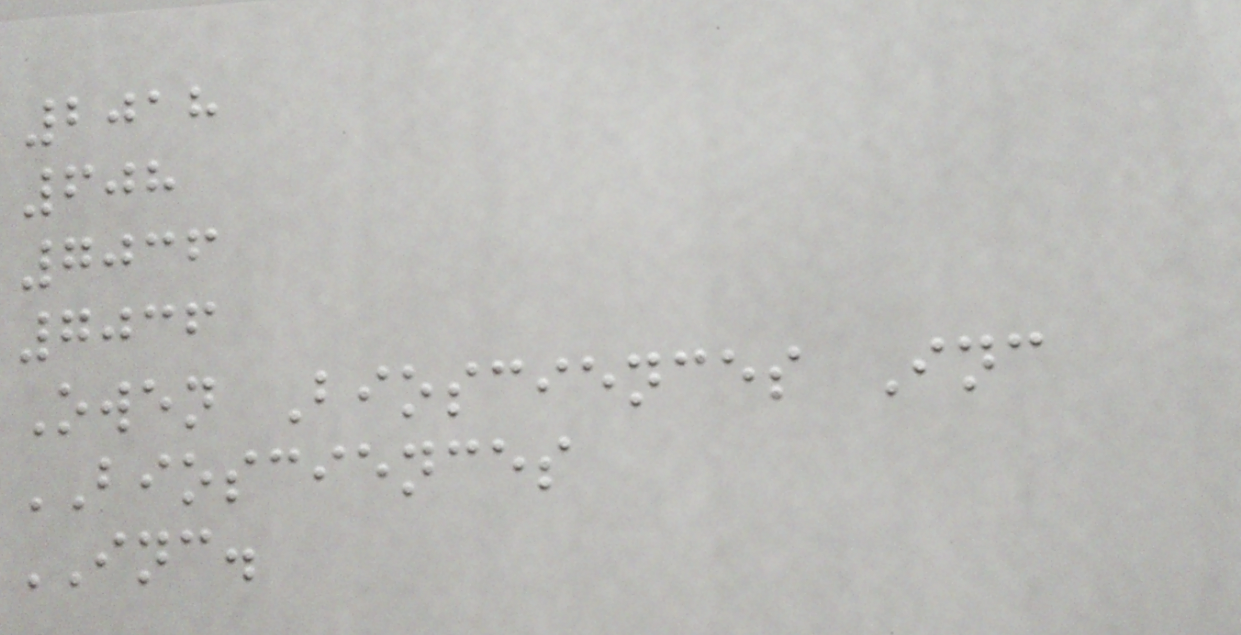2018
608
7036
7036
Owen Biosciences Inc
BIOSCIENCES
INC.
